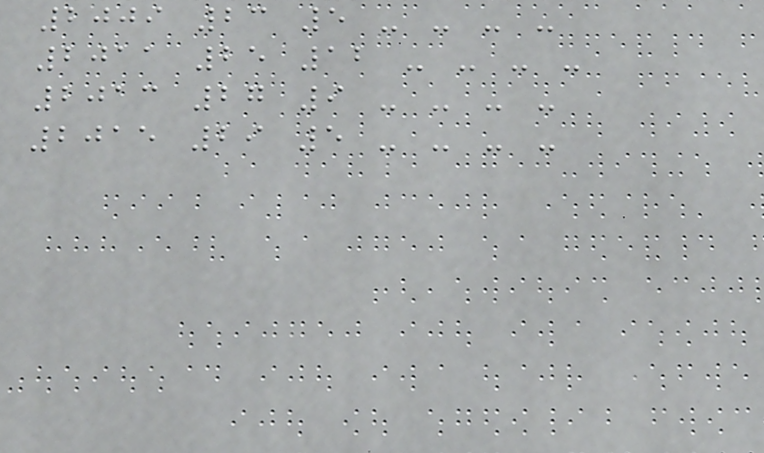2009 23 5 - - - -
2011 25 12 - - - -
2013 27 9 - - - -
2015 29 5 - - - -
